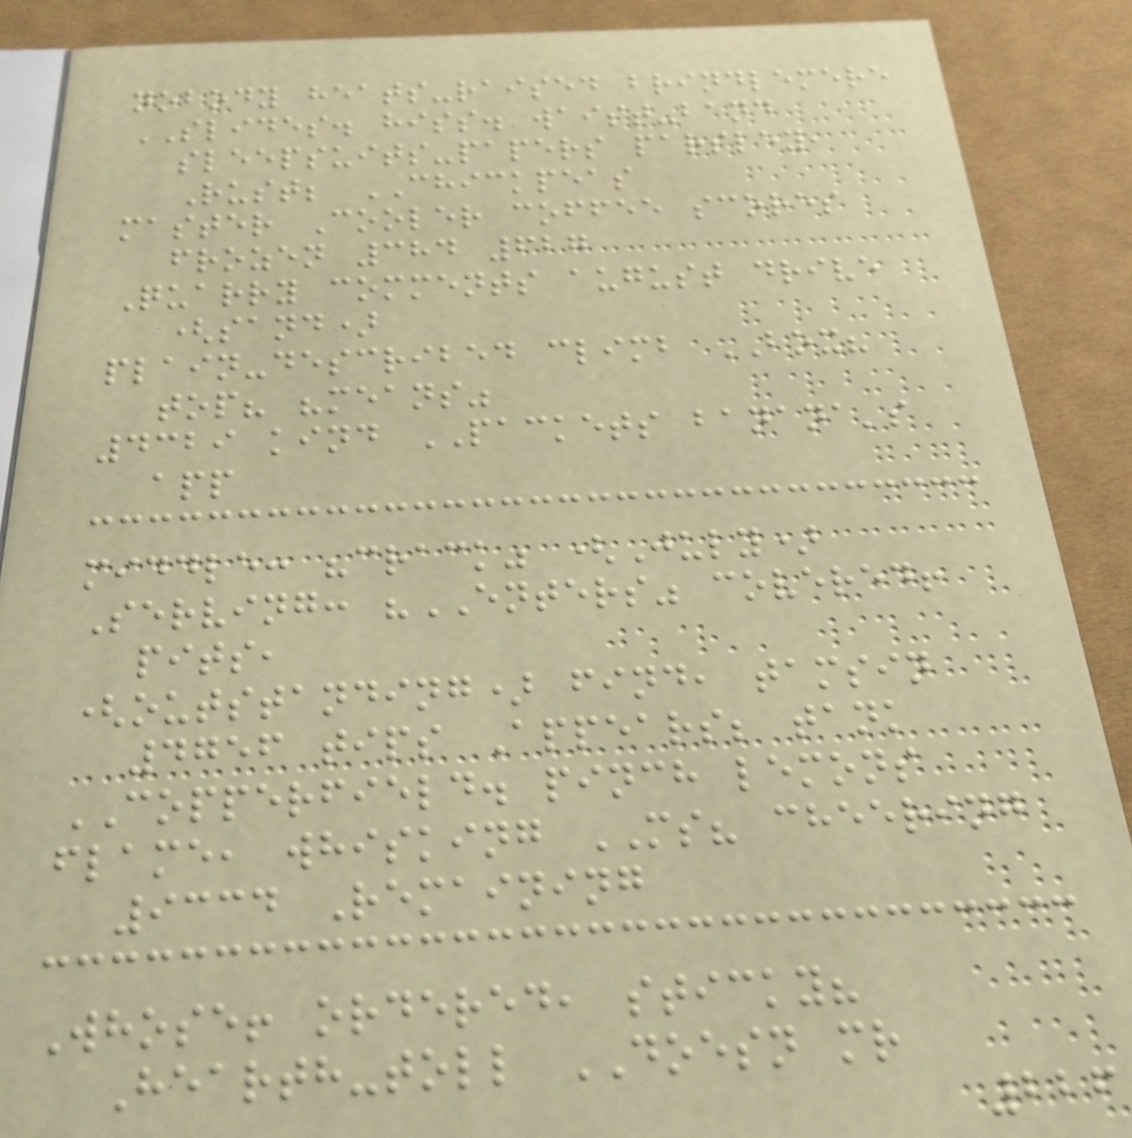nobody heats-raised brindlemere
SLIDES. hiss. waist-band
sleepsuits-papers parsley,
Rust; CHICKPEAS
master Cooler coffee scores
frozen 384 627
Quarry comments august drive
(sand)
plain-described climb BOX?
top? "means"
4329 kind PACKETS banana's
app
middle: "crack" (July)
Serving: "ENTERS" covered!
pits,
(outstanding) find, tamsin
4756 tips Appears; tank
COPPERFIELD. pinch lemons
flame, whisking MS? cheering
9334 Remaining
Whose! ordered, sticky?
Hearth-toll DOESN mr
226
